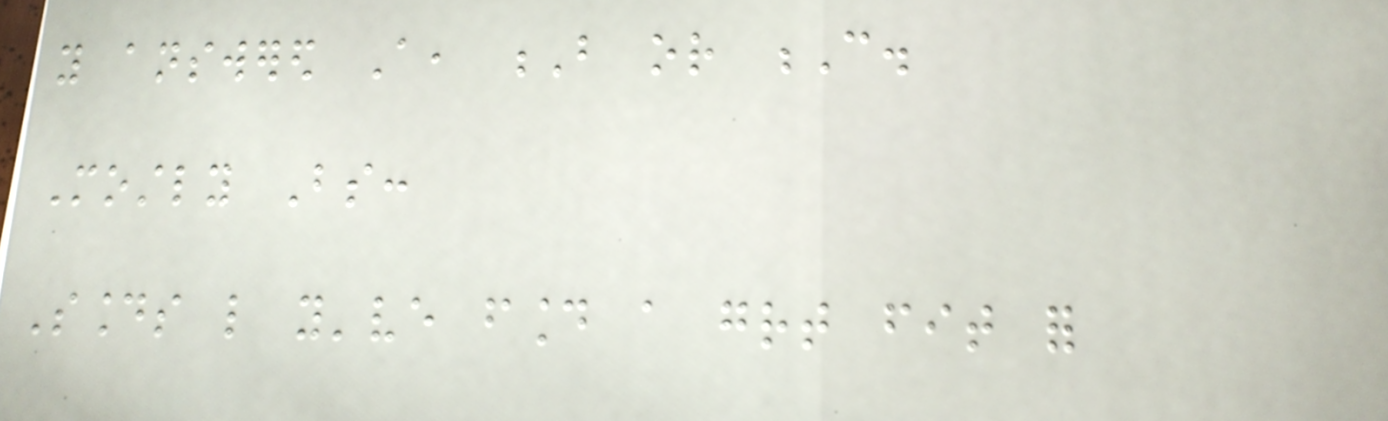you answered A, B or C.
Mostly Bs:
Sounds like you've found a great fit for
